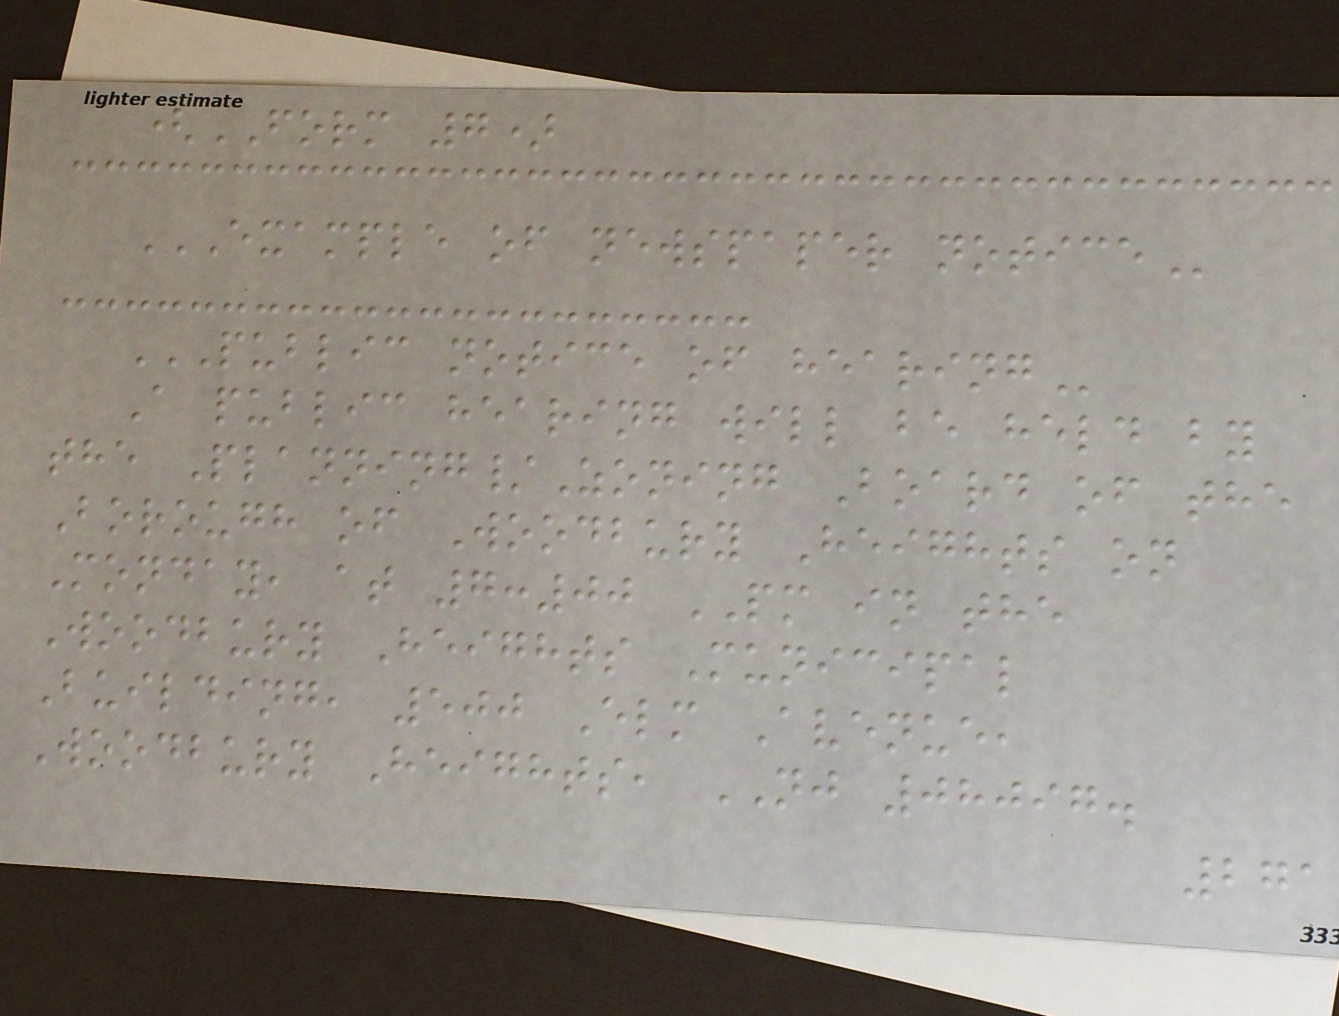(FORM 7)
EXAMPLE OF NEWSPAPER NOTICE
PUBLIC NOTICE OF HEARING
A public hearing will be held by
the Planning/Zoning Board of the
Borough of Woodbury Heights on
Monday, at 7:00 PM in the
Woodbury Heights Municipal
Building, 500 Elm Avenue,
Woodbury Heights, NJ 08097.
271
